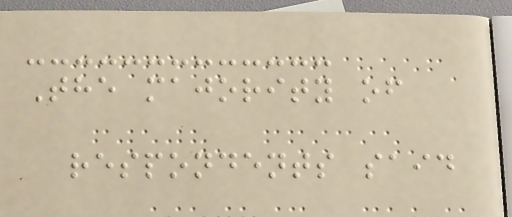The majority of
respondents said
